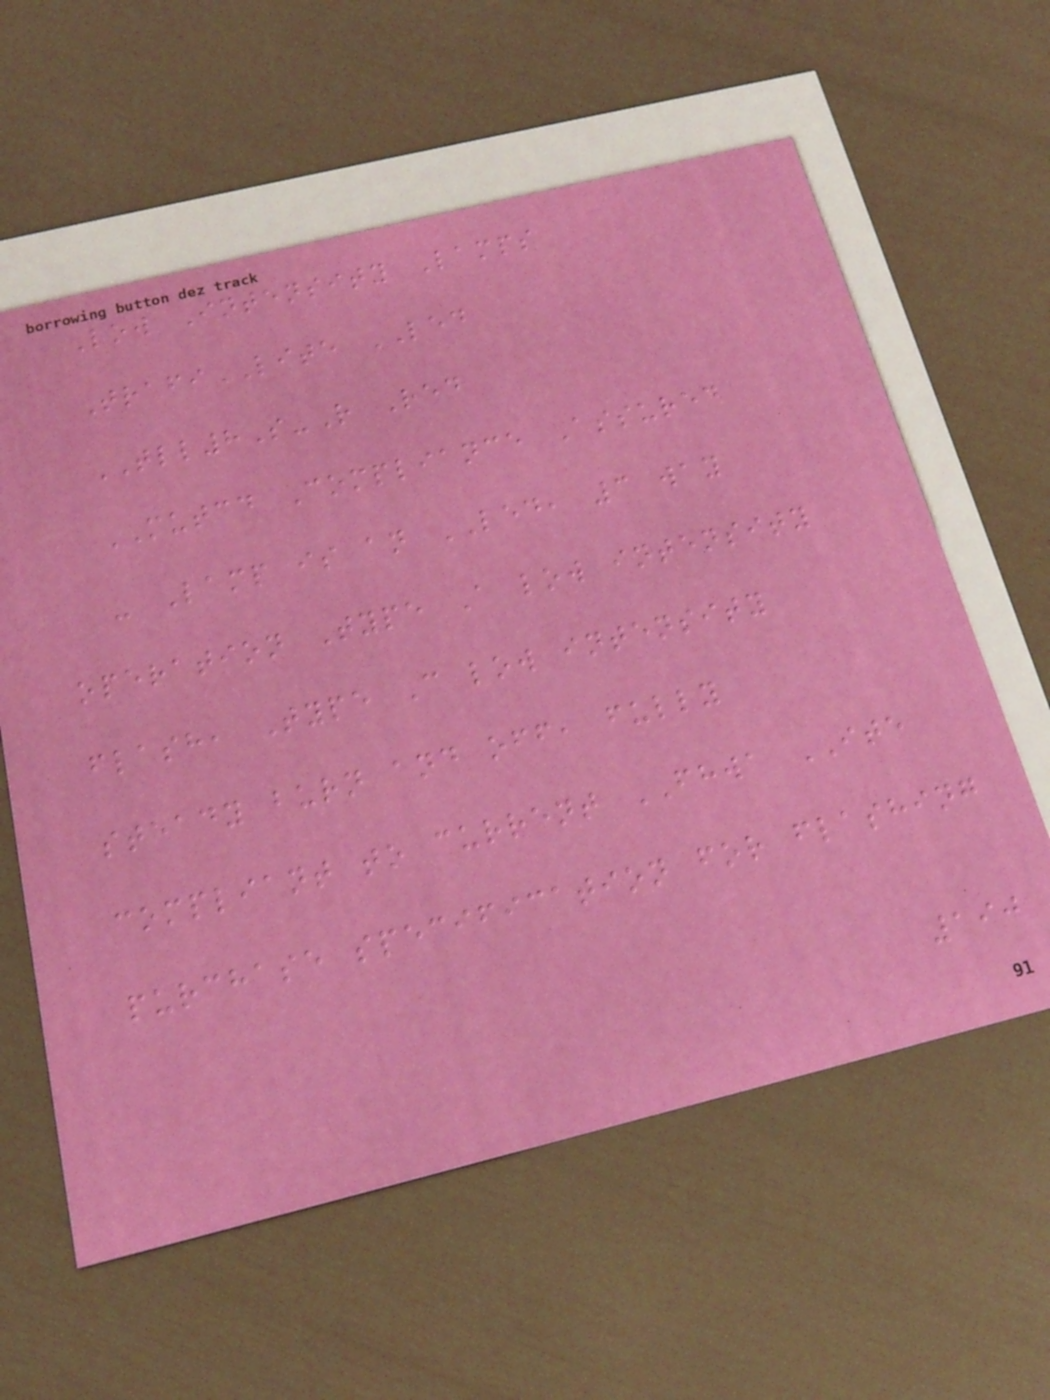Low Intensity Lamps
TrafiLITE LED
TLL8S-R Red
MUTCD Compliance Assured
- Lamp is an LED, 3 way
operation Type A low intensity
flash, Type C low intensity
steady burn and off, fully
compliant to current FHWA ITE
purchase specification for flashing
190
